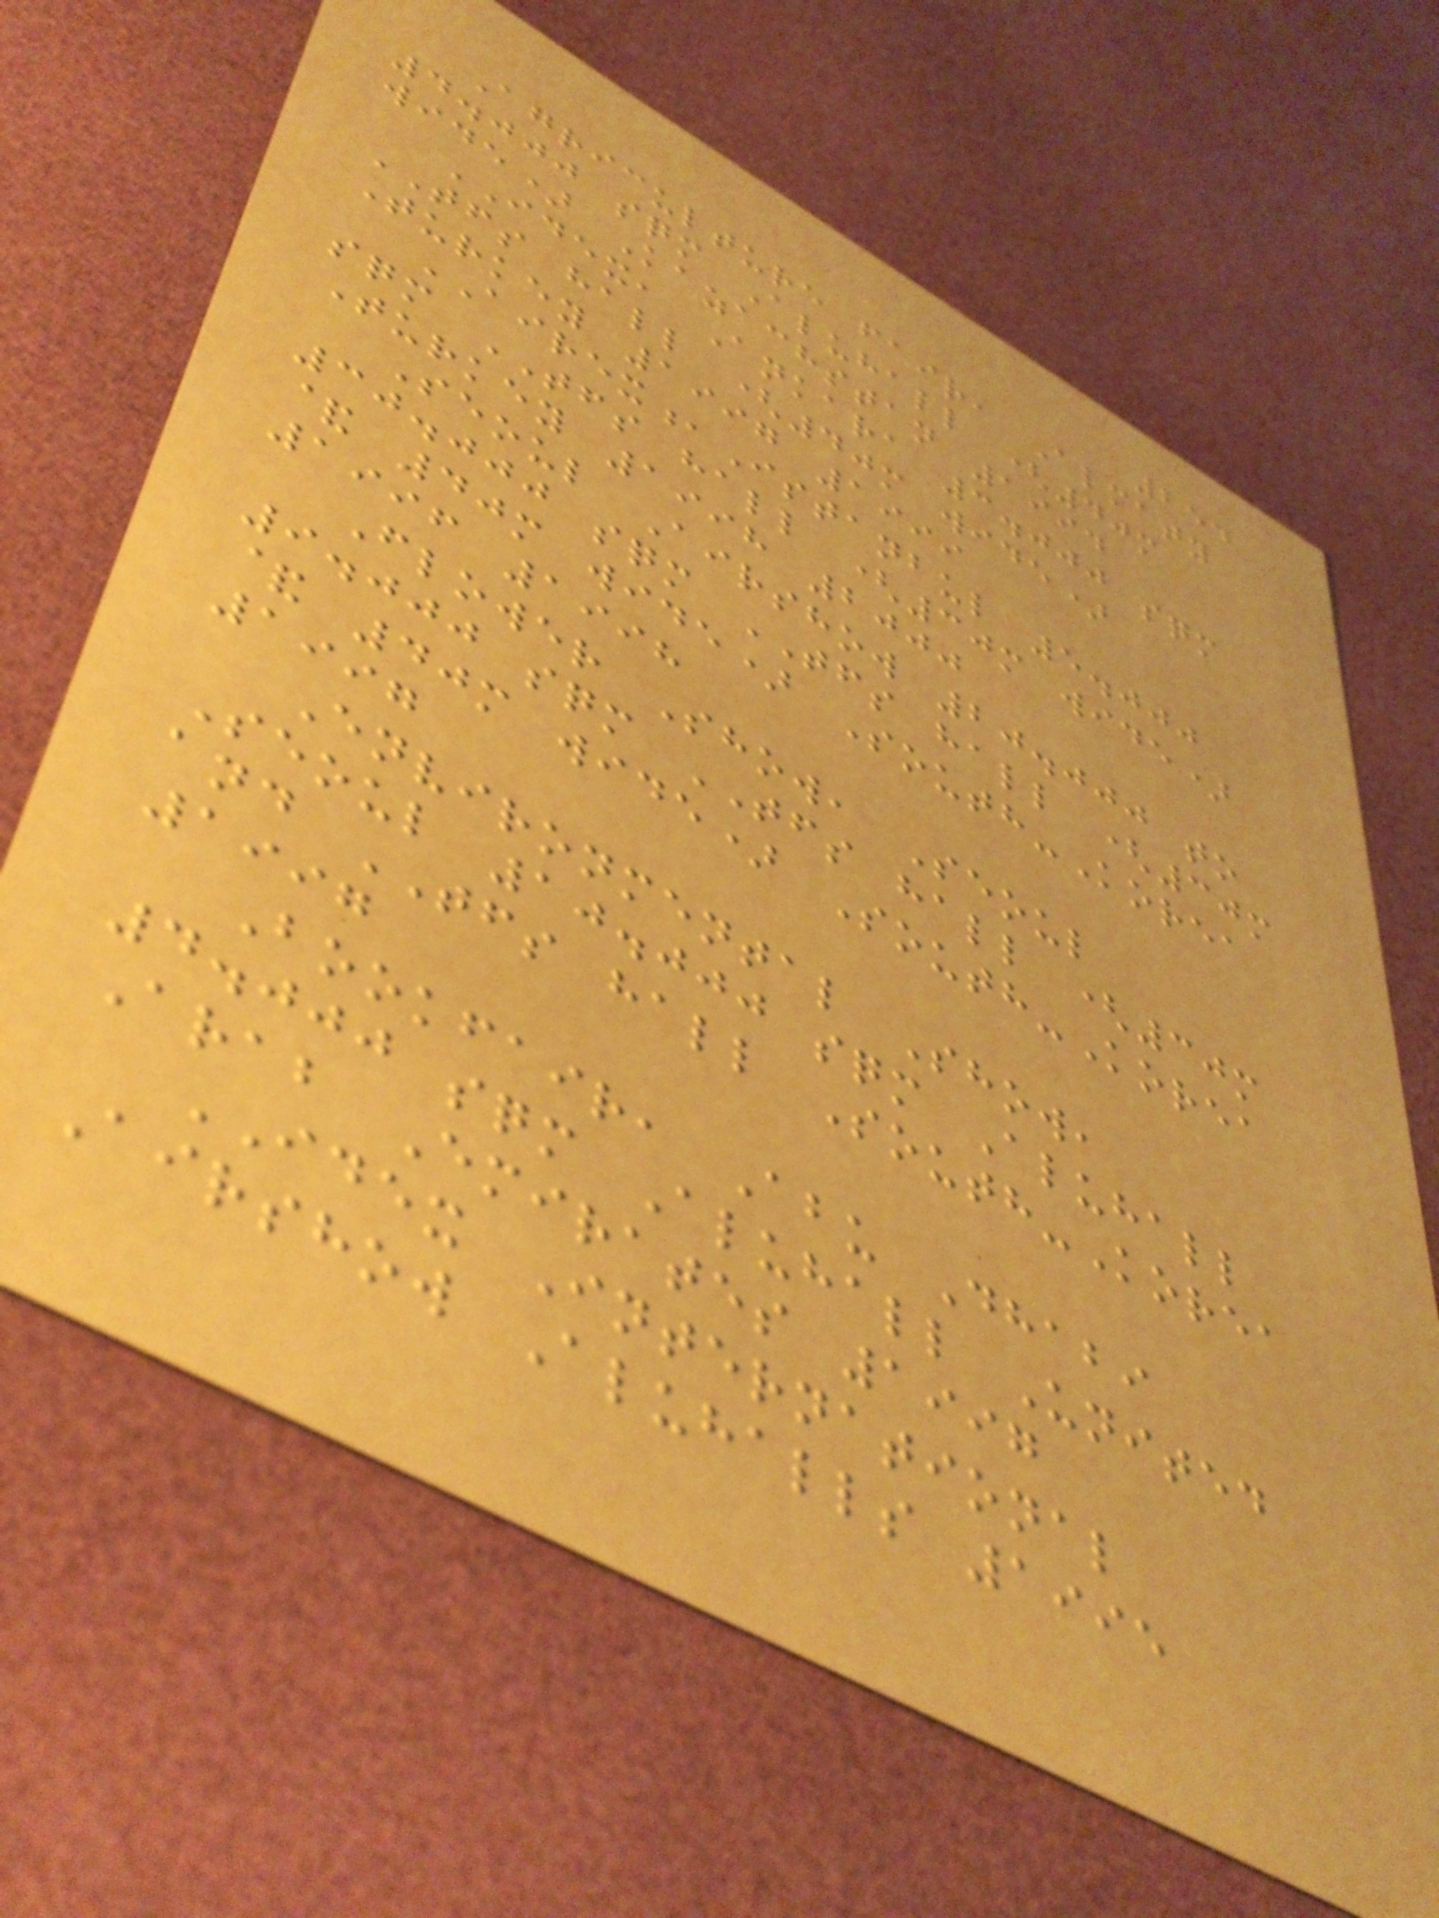254
Agriculture fair, Almaty
4.000 sqm Aluhall (40m
wide) Kazachstan 1994
IDEX, Ankara 3.000 sqm
TFS hall (40m wide)
Turkey 1997 1999
AIREX,Istanbul 5.000
sqm TFS hall (30m wide)
Turkey 1998 2000
Seoul Airshow 20.000 to
30.000 sqm TFS hall (30m
& 40m wide) South-Korea
1996 1998
Flower Show, Seoul
9.000 sqm TFS hall (30m
& 40m wide) South-Korea
1997
Environmental Show,
Seoul 10.000 sqm Aluhall
and TFS hall South-Korea
1997
Bookfair, Abu Dhabi
4.000 sqm Aluhall United
Arab Emirates 1997
IDEX International
Airshow Aluhalls 1995
